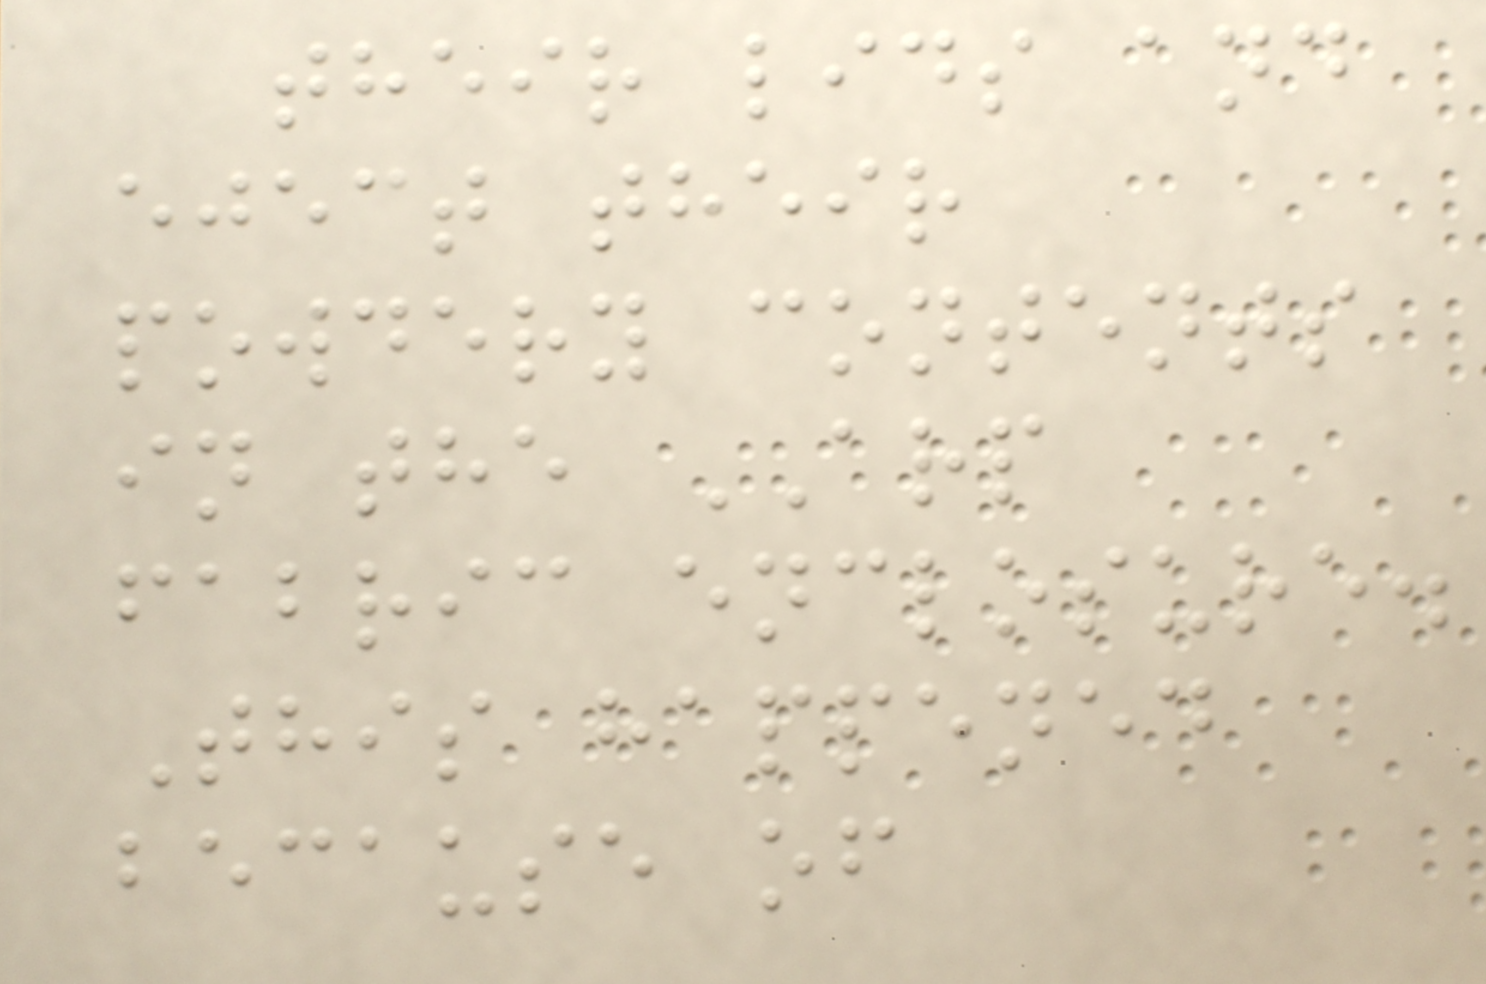their lids and
eject their
powdery contents
in the ARP
fabric enclosure.
This happened
because of
